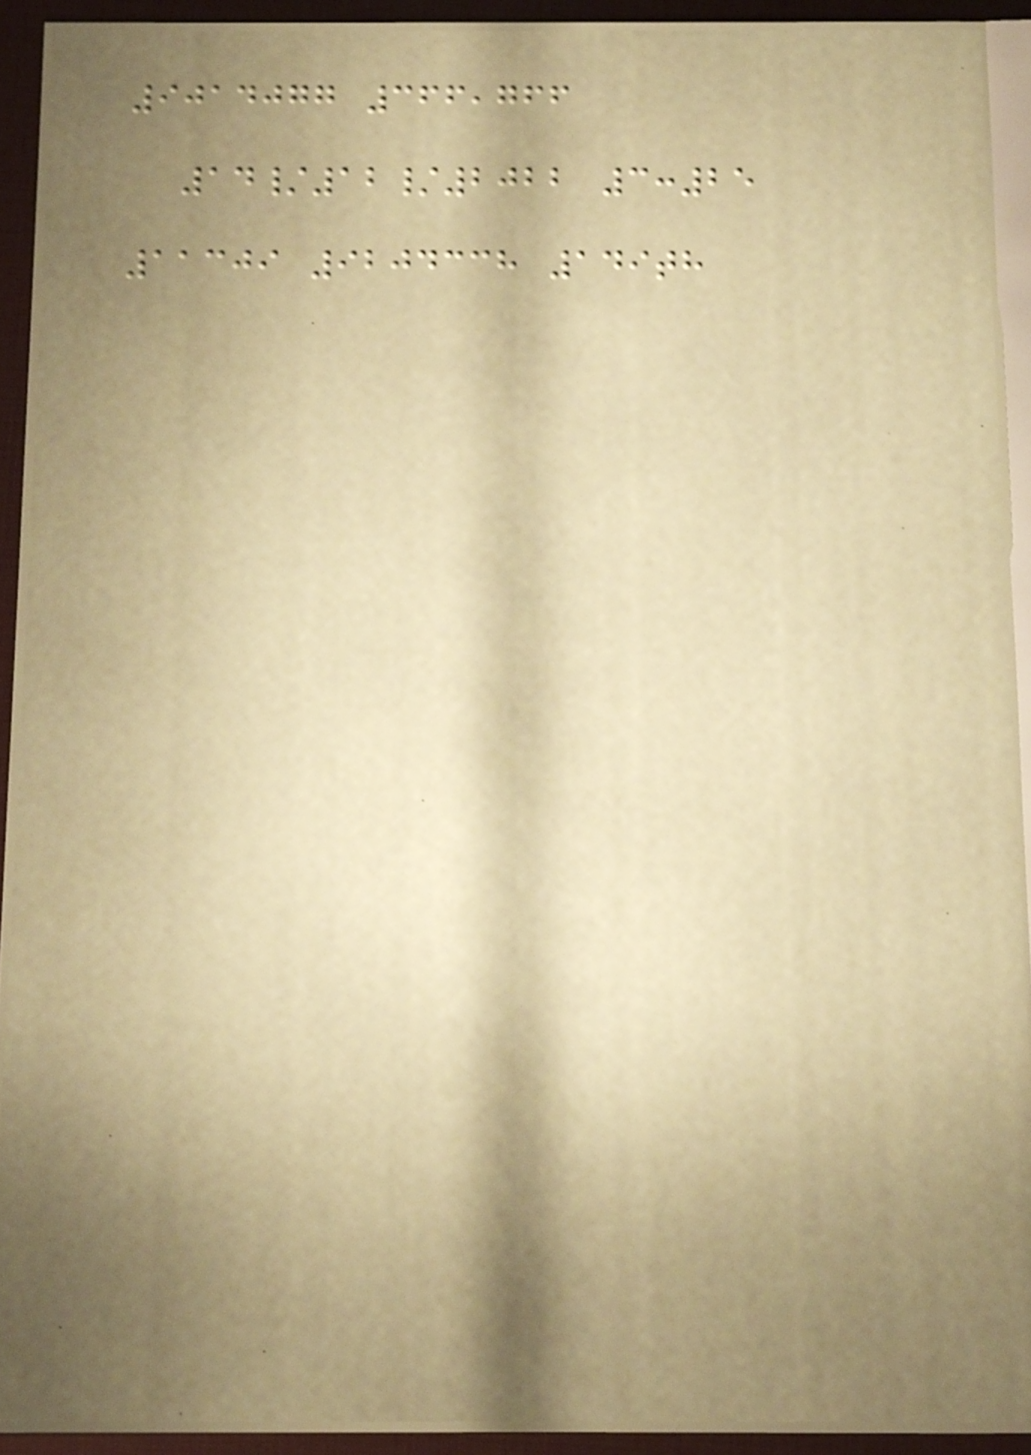9014077 366,766
14/12/2022 3:25
11309 9204338 149th
